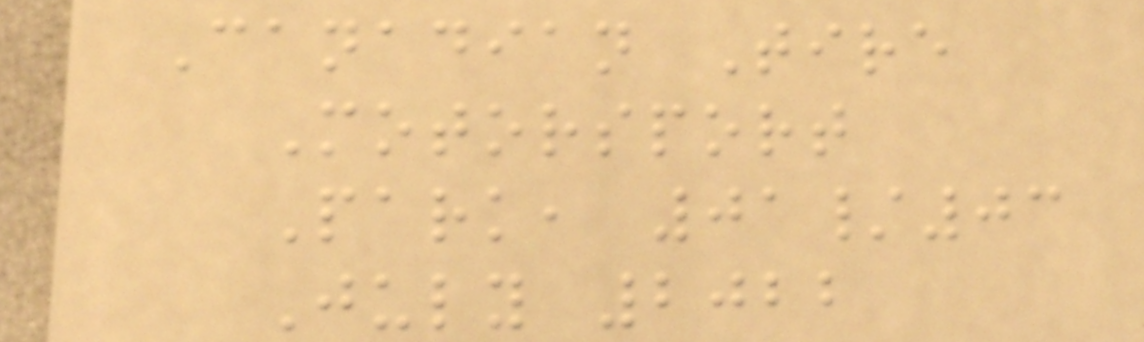Canadian Tire
Motorsport
Park, 01/03
July 2022
